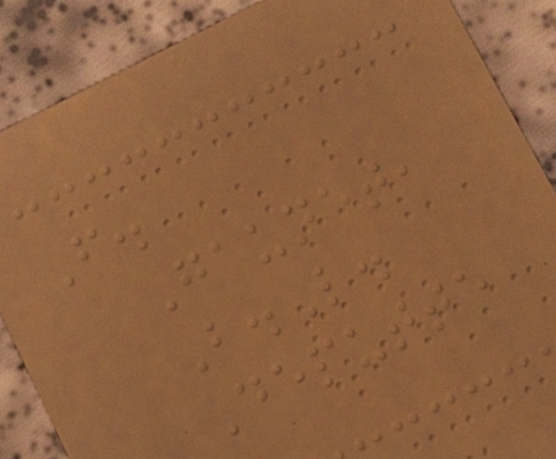F.
Gaunet,
B.L.
Deputte
